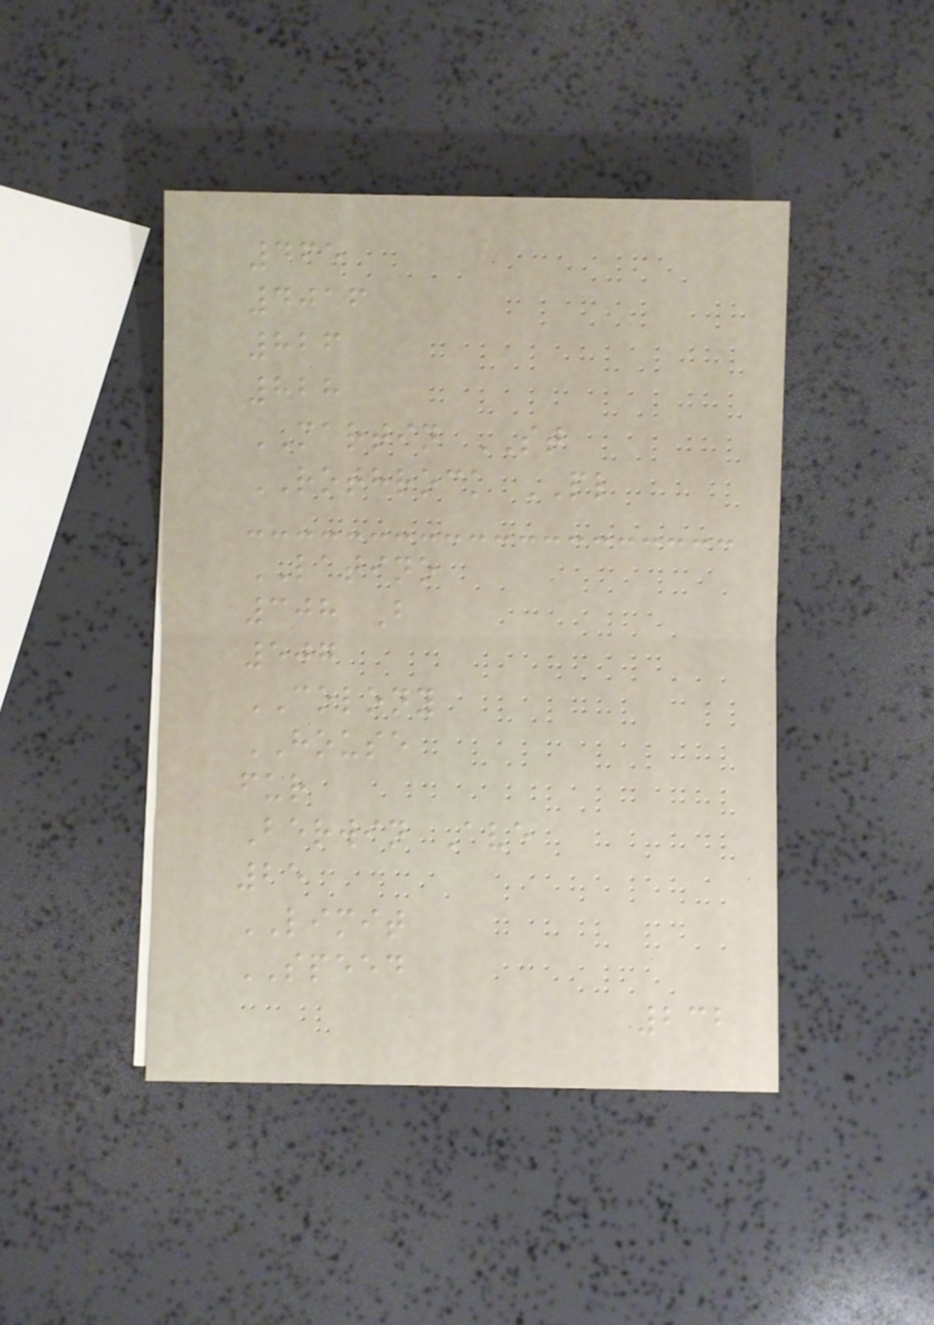465
4016
826
828
MARTIN ST
ROTHROCK PL
LATINO
308 B
507
COLONY
HOUSE
fur
Berwin Ave
25
LIMIT
SPEED
232
